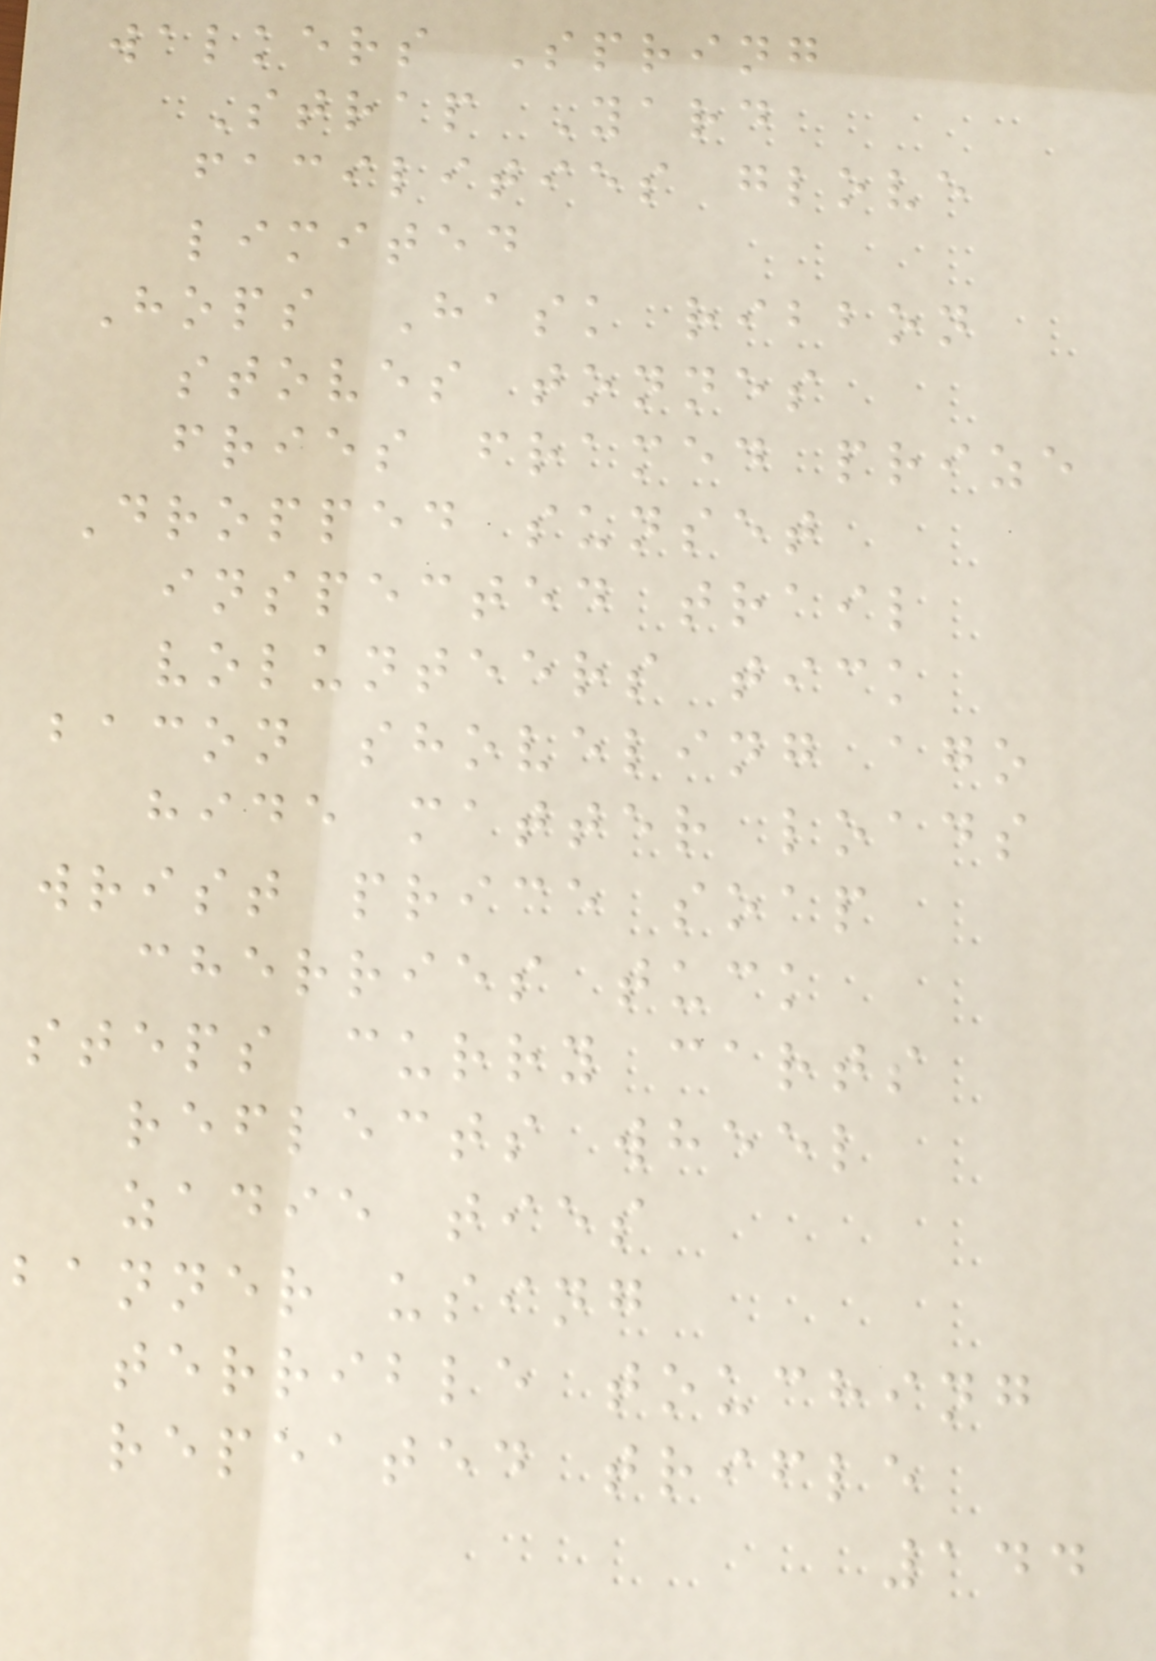walkers Spring
Strap Yard
facilities glove
limited
Hops Hask ribbon
stoves tonnes
fries framed prize
Dropped sunset
inspected trail
volunteers tick
bacon shoveling ago
hide matter loads
wrist price soap
cherries tuck
steps curry carts
reflects wheel
zadie ties
banner using
terrible touching
repeated trifle
144
